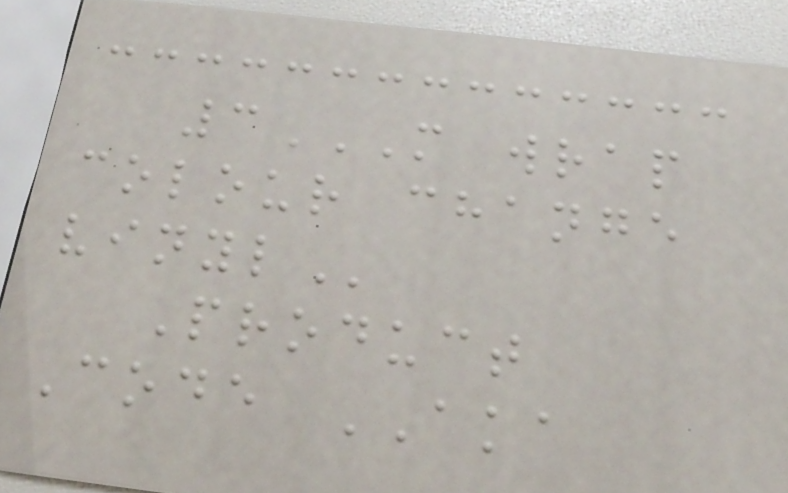3M WRAP
COLOUR CHANGE
VINYL
Product
Code AKA
